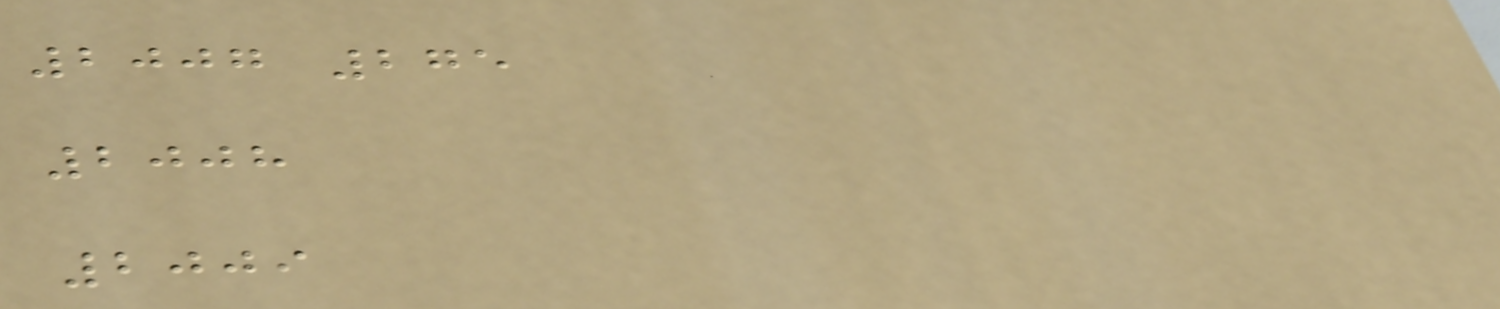2007 275
2008
2009
